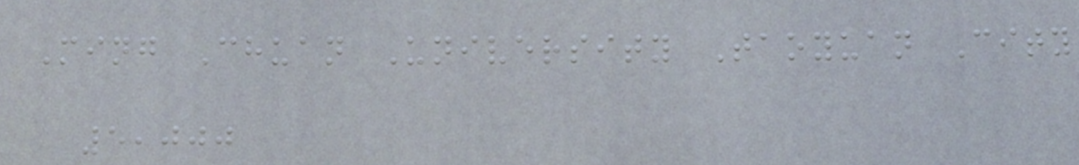Ming Chuan University Taoyuan City
5,000
